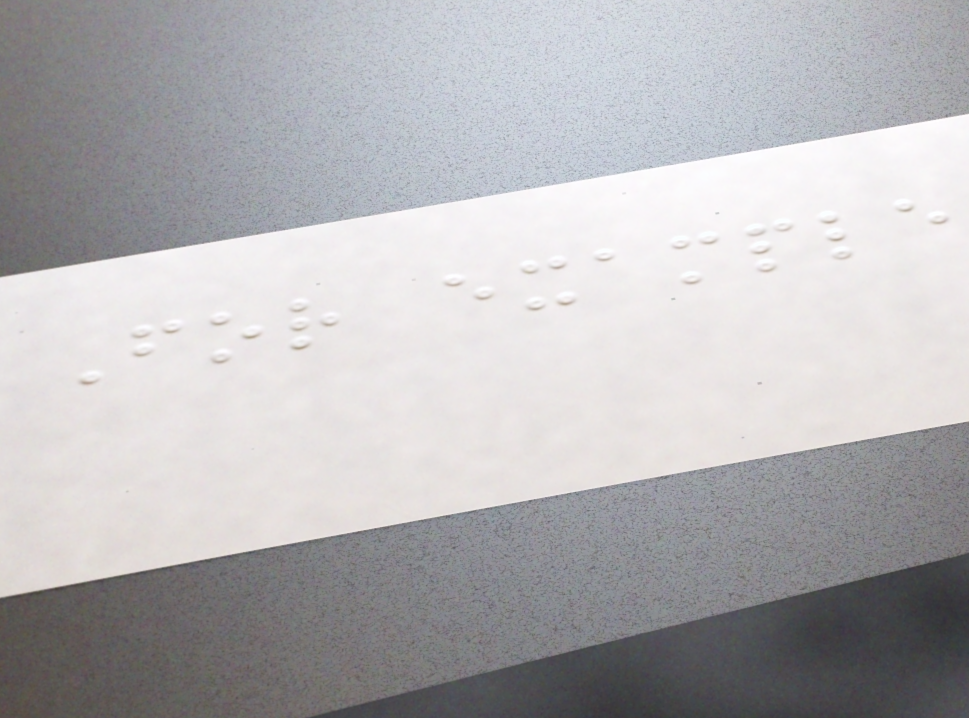For example
